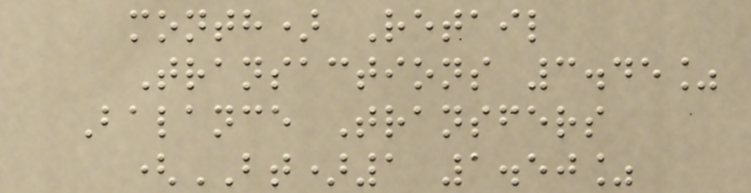month) Retail
Transactions 3.45%
Balance Transfers
(BT)1 1.50%
